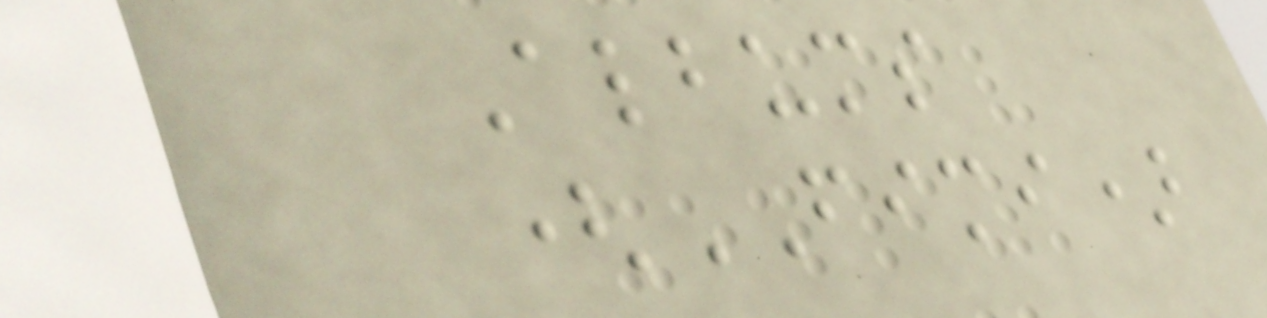Albums
(FIMI)
